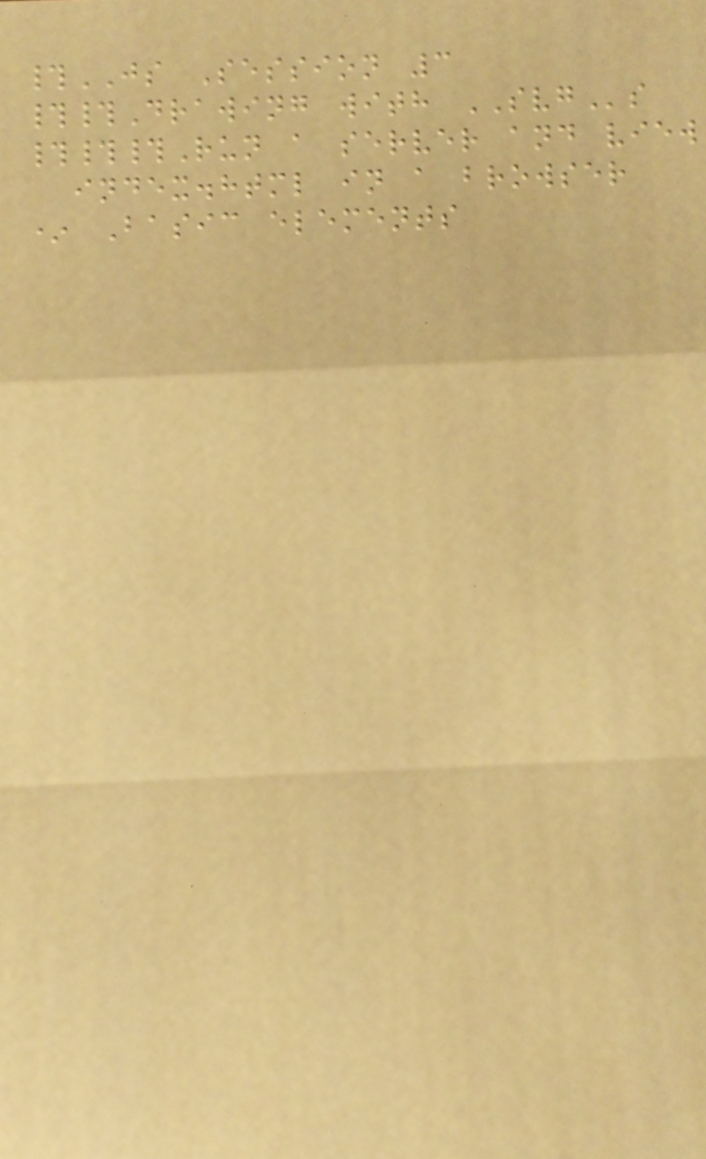#JS Session 3
##Drawing with SVGs
###Run a server and view
index.html in a browser
* Basic elements
